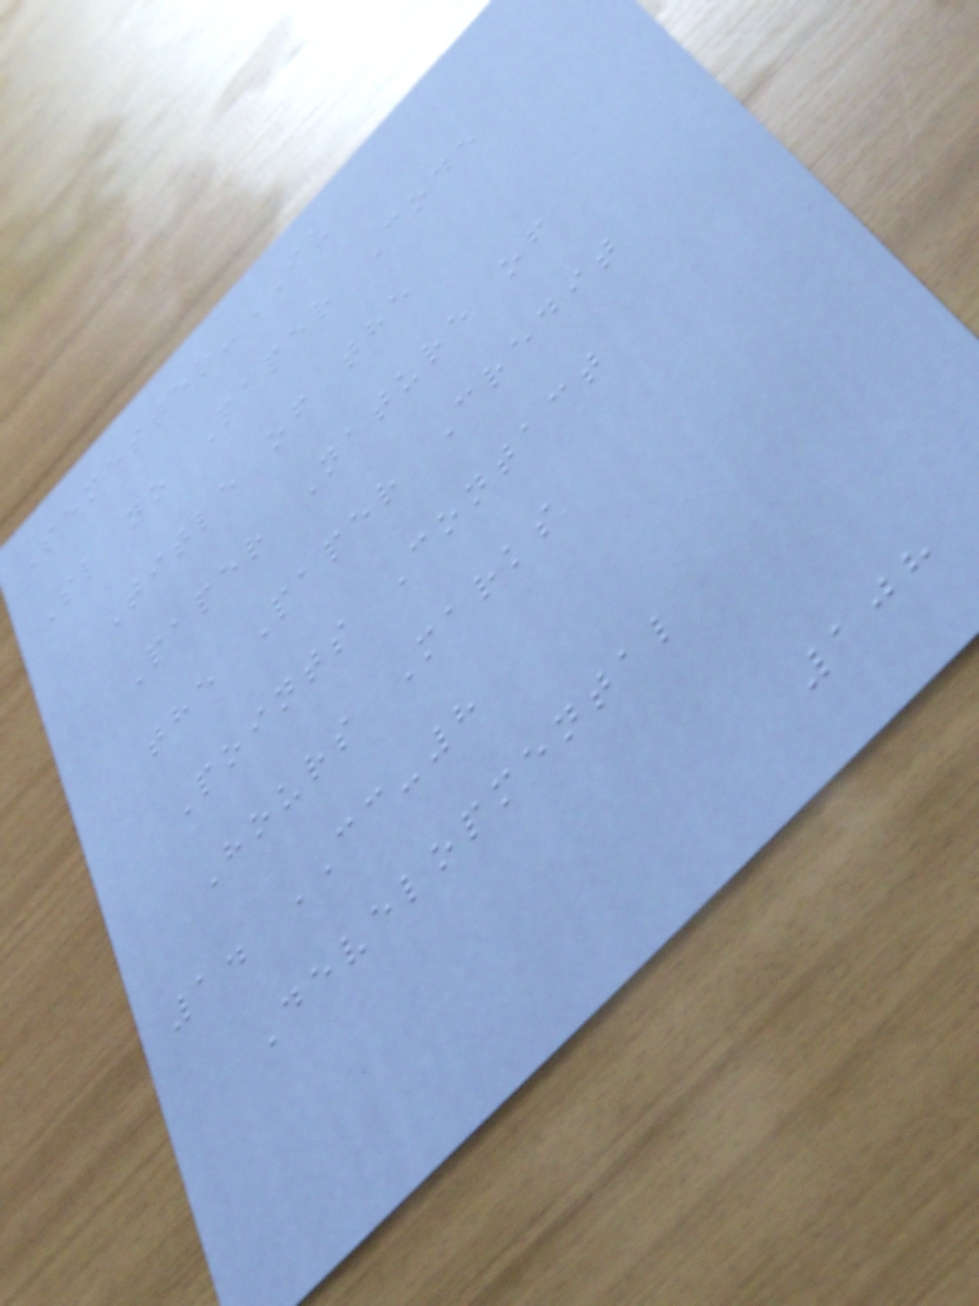Semester-IV
Sl no Paper Code
Title of the
Paper Nature of
the Paper Credit
Points Contact
Hours Marks
1. CC-8
Developmental
108
